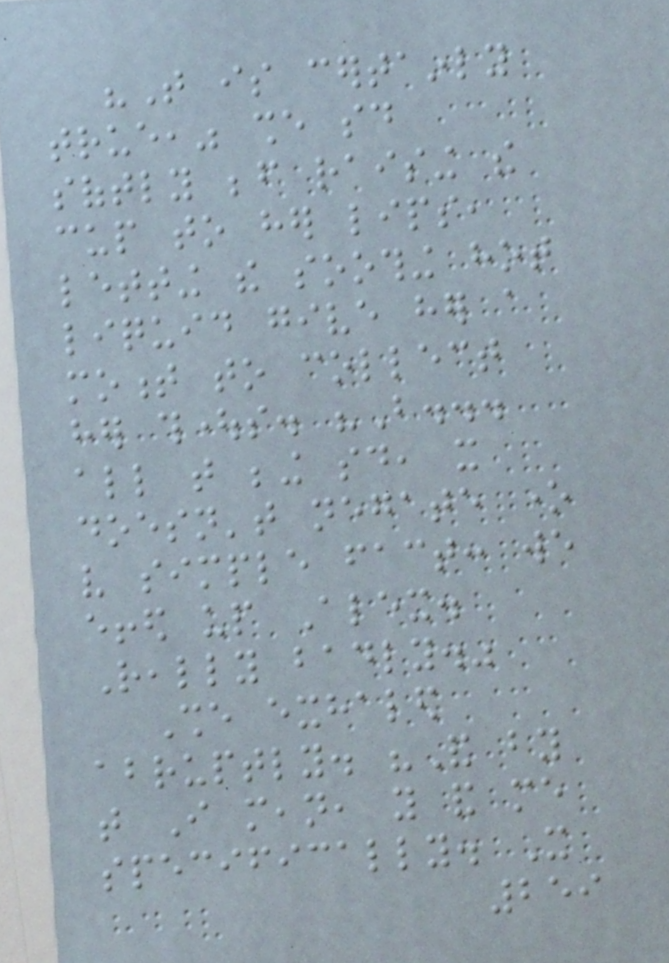"That is certainly
true," she said
softly before raising the
cup to her lips,
letting the soothing hot
liquid give her a
moment to collect
her thoughts. "But...
all that being said, it
doesn't negate one
very simple fact: we
effed up Alex.
Really badly."
She exhaled
abruptly. "And by
that I mean, you and me
specifically. It
259
